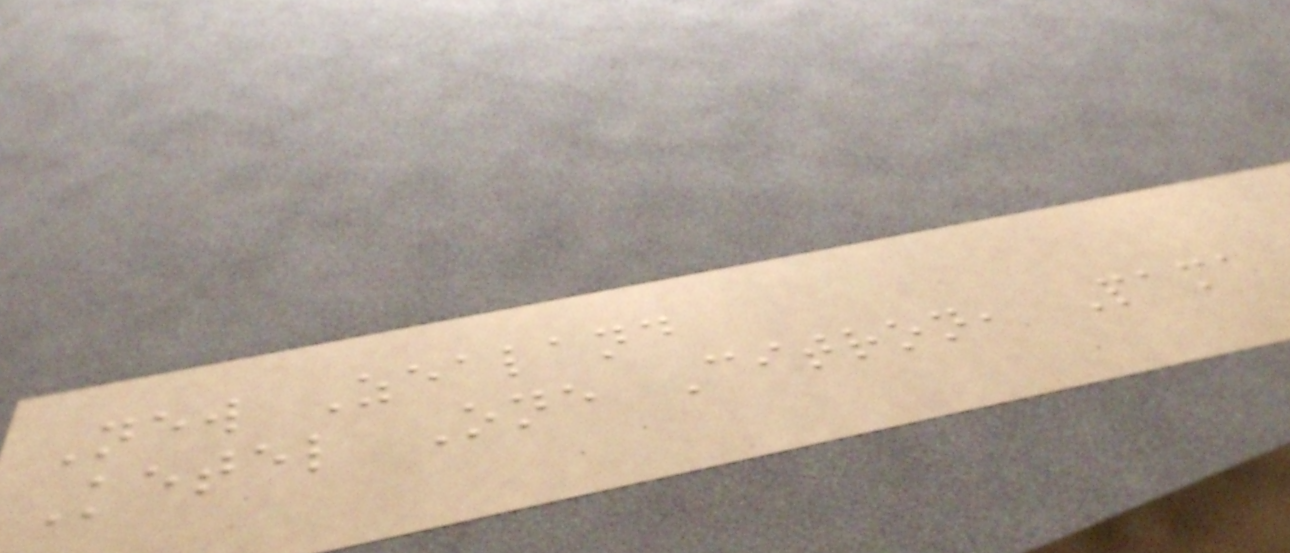New Zealand
Ketel One Citron, Pama
